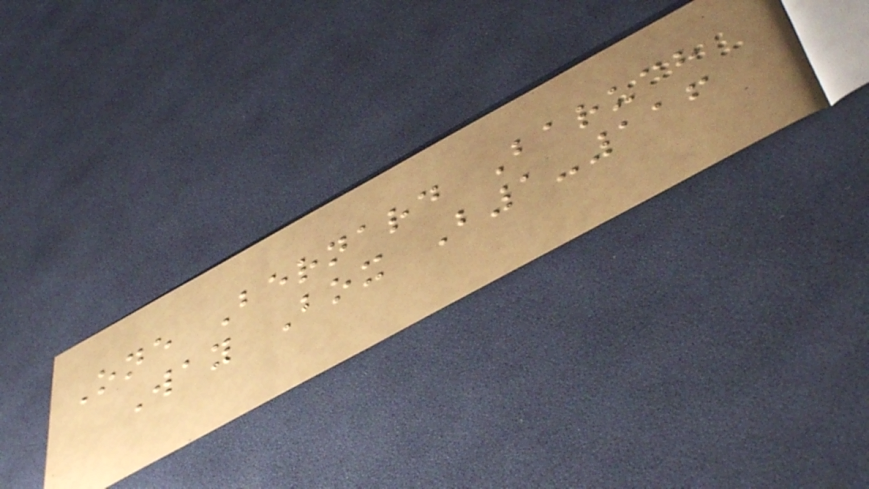One Bernard Baruch
Way Box B1-116
